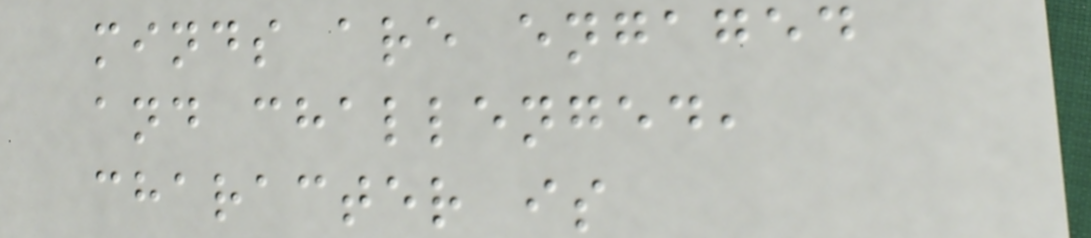minds are engaged
and challenged,
character is
